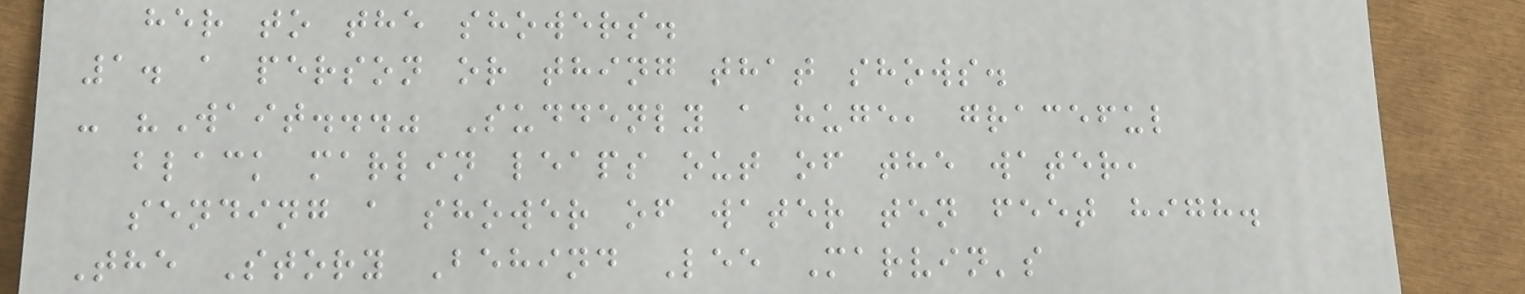her to the showers.
1. a person or thing that shows.
- "Wait..." Suddenly a huge, graceful
black marlin leaps out of the water,
sending a shower of water ten feet high.
The Story Behind Lee Marvin's
